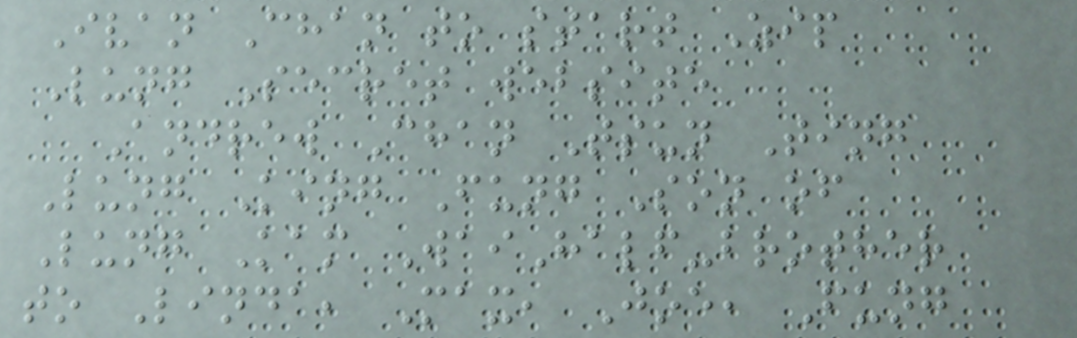Ivan Chan to start Zip
Lung Secret website
Andrew Chan Tsun Ting
Lung King Fung Son of
Lung Kam WaiHalf-brother
to Linda, Max, Joe, Fung
